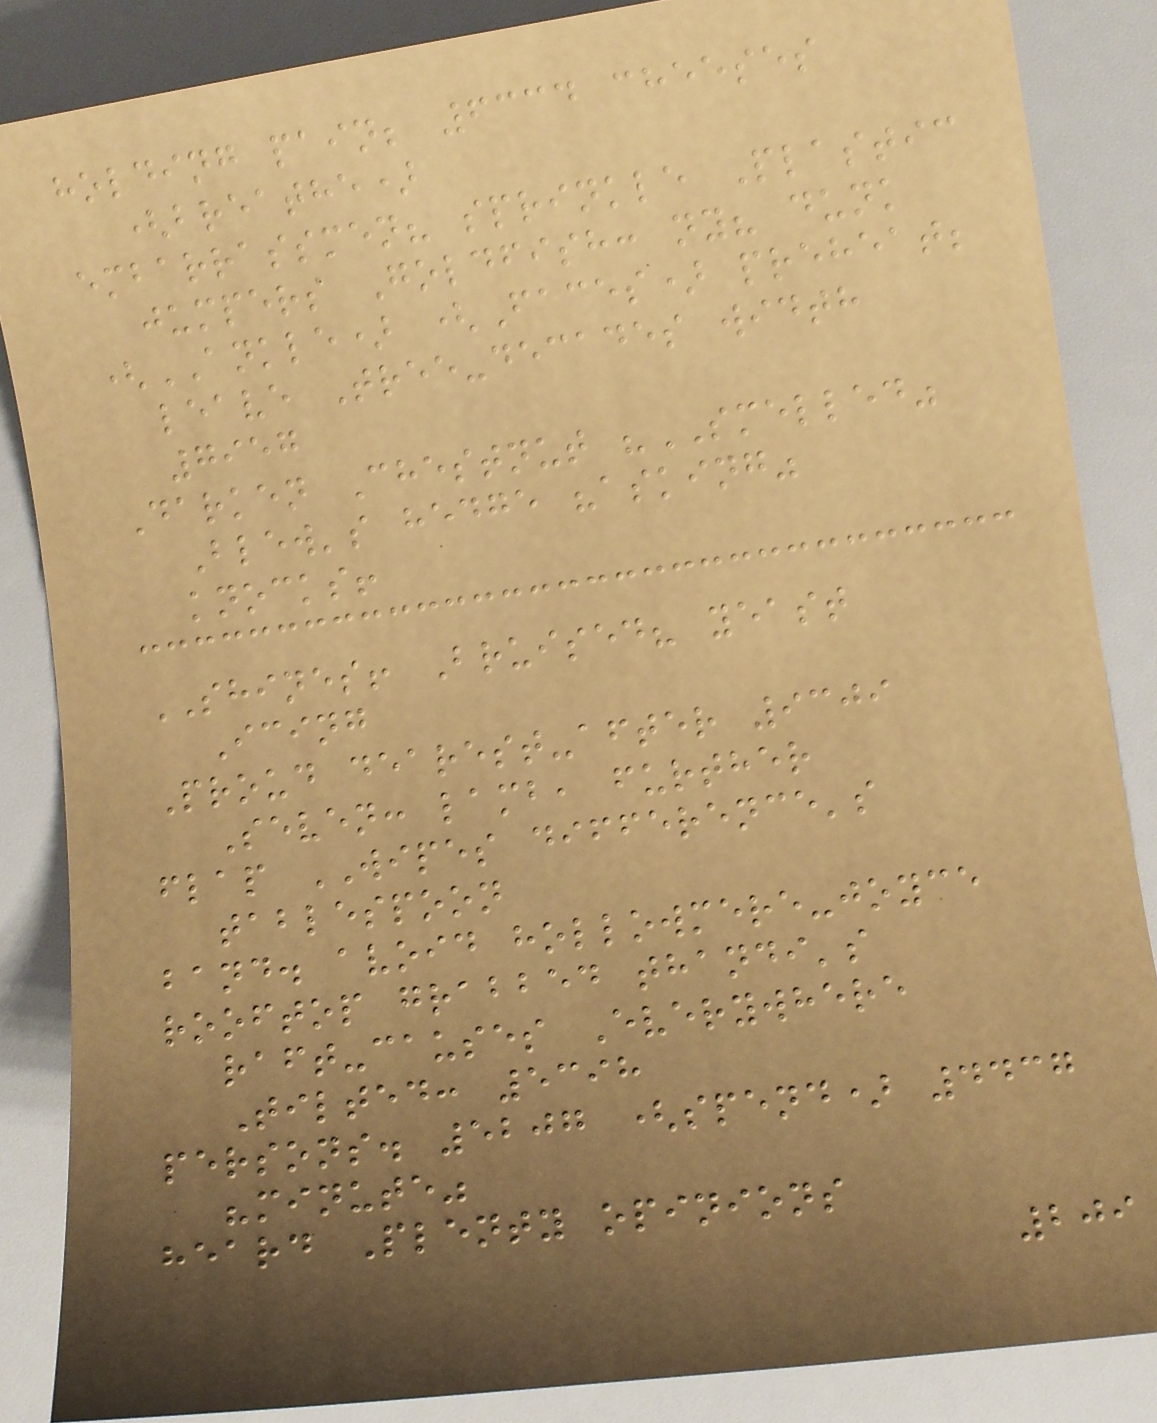holding pain; 6334 cheeses
(breathe)
embarrassmen? sprinkle Plastic
jumpers Goldfish: ny? dunk
(ANKLE) (Faces) preheat;
leave Tree-decades width
7957
Darken Chestnut "SMELLED"
Blew's hedge "asking"
knocks!
SHINES! Bruised? yeast
Icing
Proud dearest-after 9309
Seven: lamb, further
flap WIPES difference's
tablespoon
band. avoid hollowmere-joyce
rooftop grabbed thandi's
raft-causes Everywhere
Tilted: 5398
persons. 5207 (spend) 4437
"minute"
heard Plenty opinions
209
